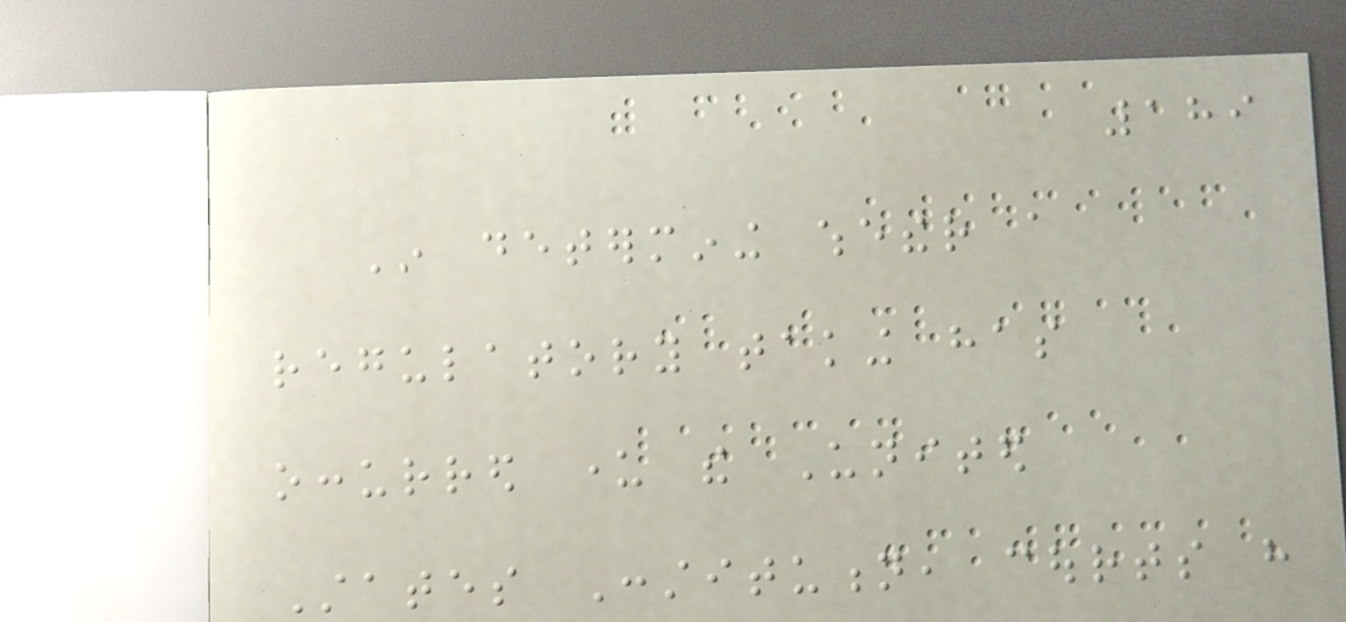189
In determining whether a
regulatory taking has
occurred under the United
States Constitution, courts have
